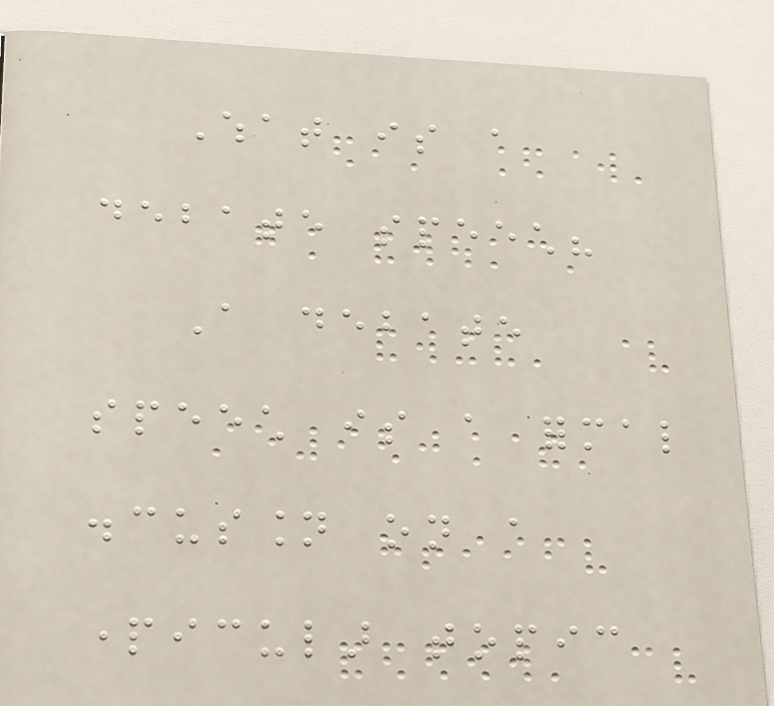What is a
debate speech?
A debate
speech is a formal
discussion on a
particular topic
